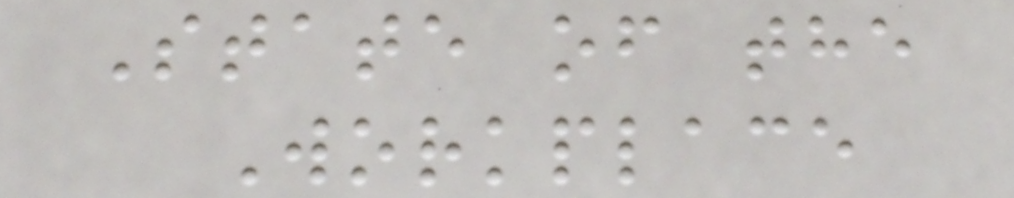State of the
Workplace
